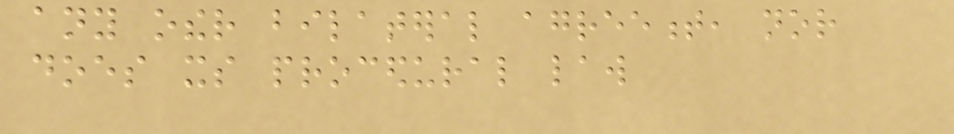any other bilateral agreement, nor
does its procedural law
